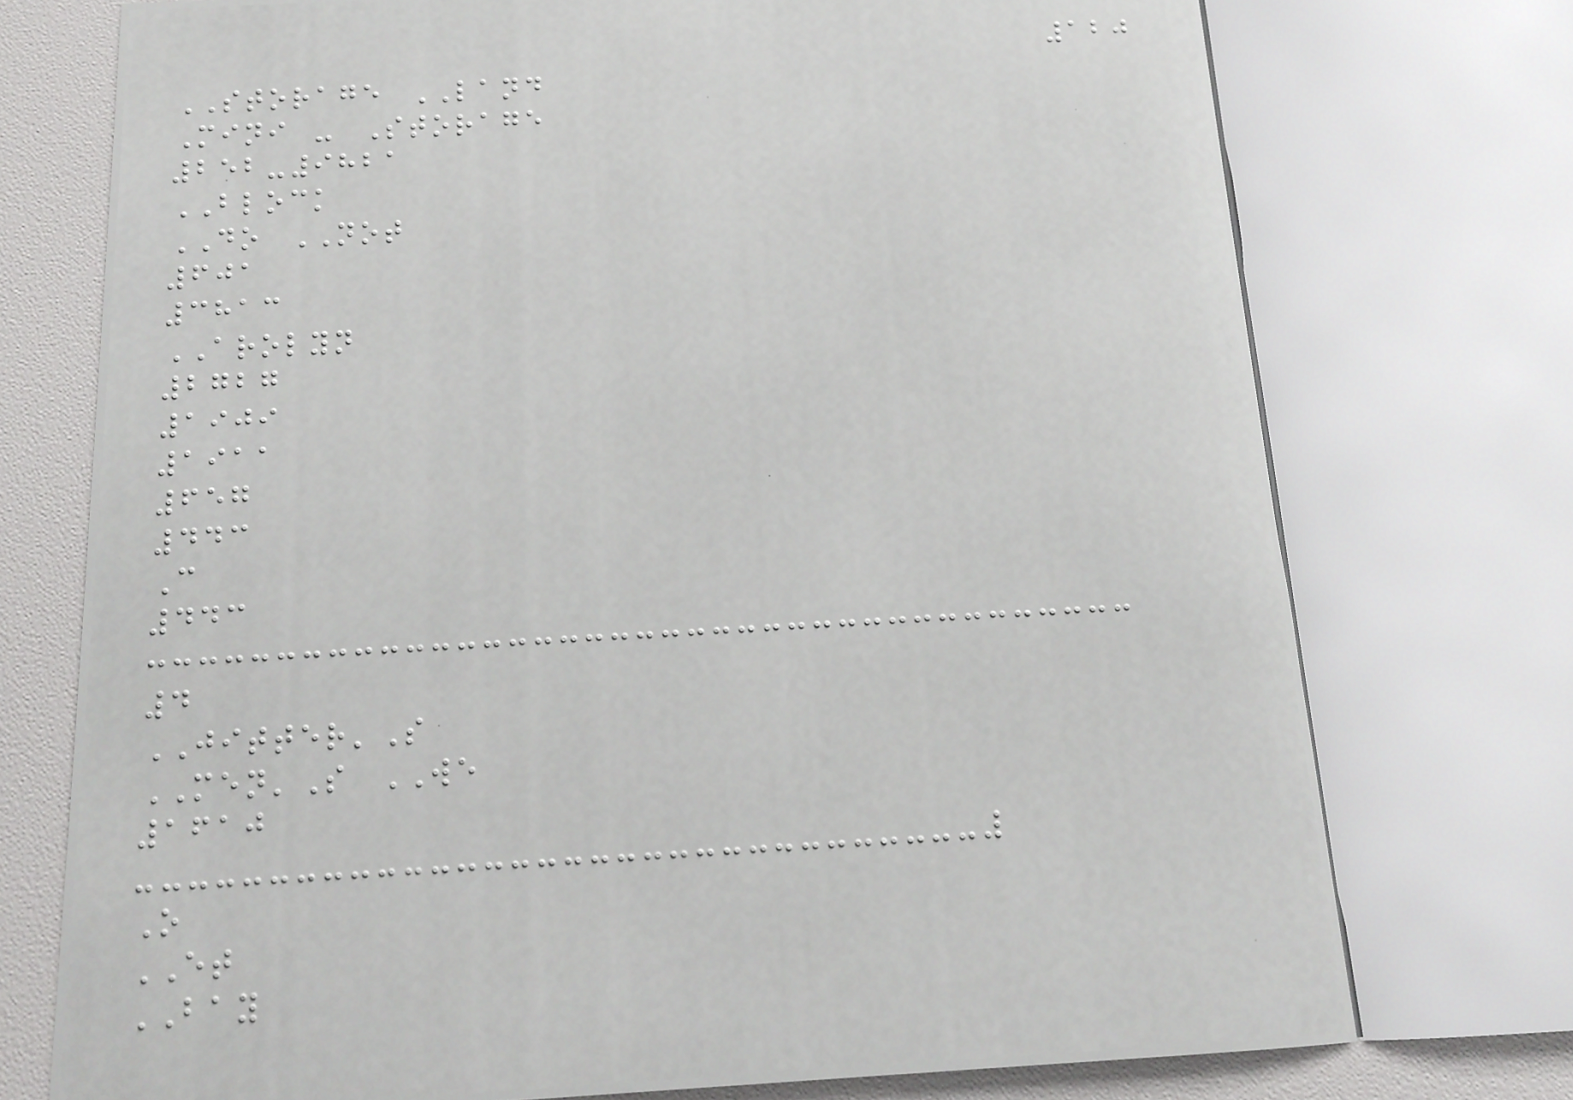120
STORAGE LAND
Mini - Storage
252-9821
BLOCK
DO NOT
601
3813
AROLYN
2727
1909
1911
657
443
C
443
4
JITTER'S
MEN'S WE
1610
O
ET
BAY
